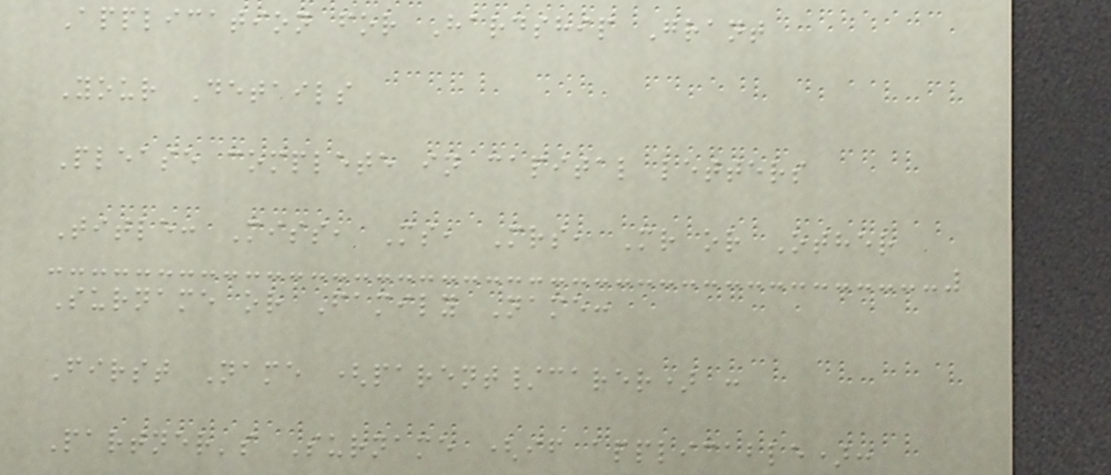Application for Hardship Grant
Your Details
Please complete in capital letters
Title: Miss, Ms, Mrs, Mr or Other
Surname or Family Name:
First Name (parent/carer) :
Partner's Surname (if applicable):
